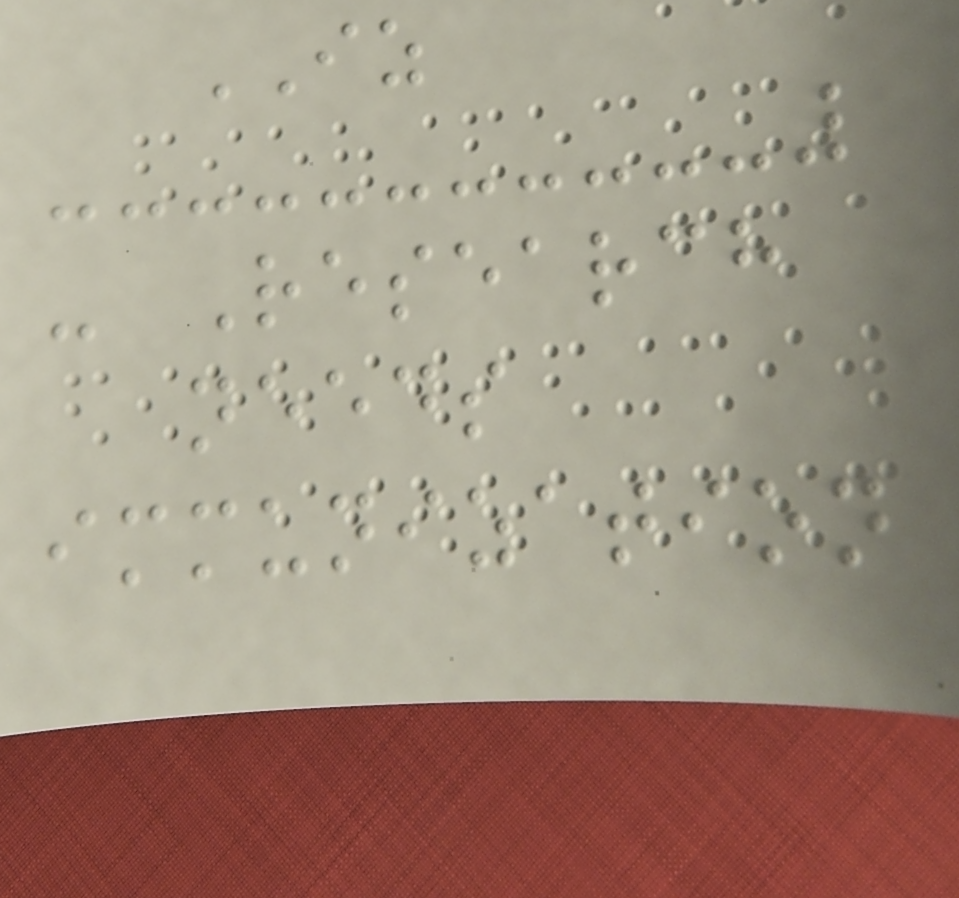IZ
- Research
needs
immunization
